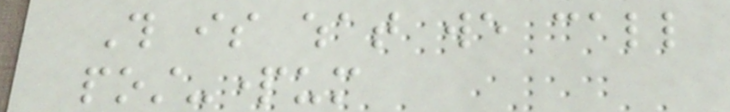This is what we call
post-partum
